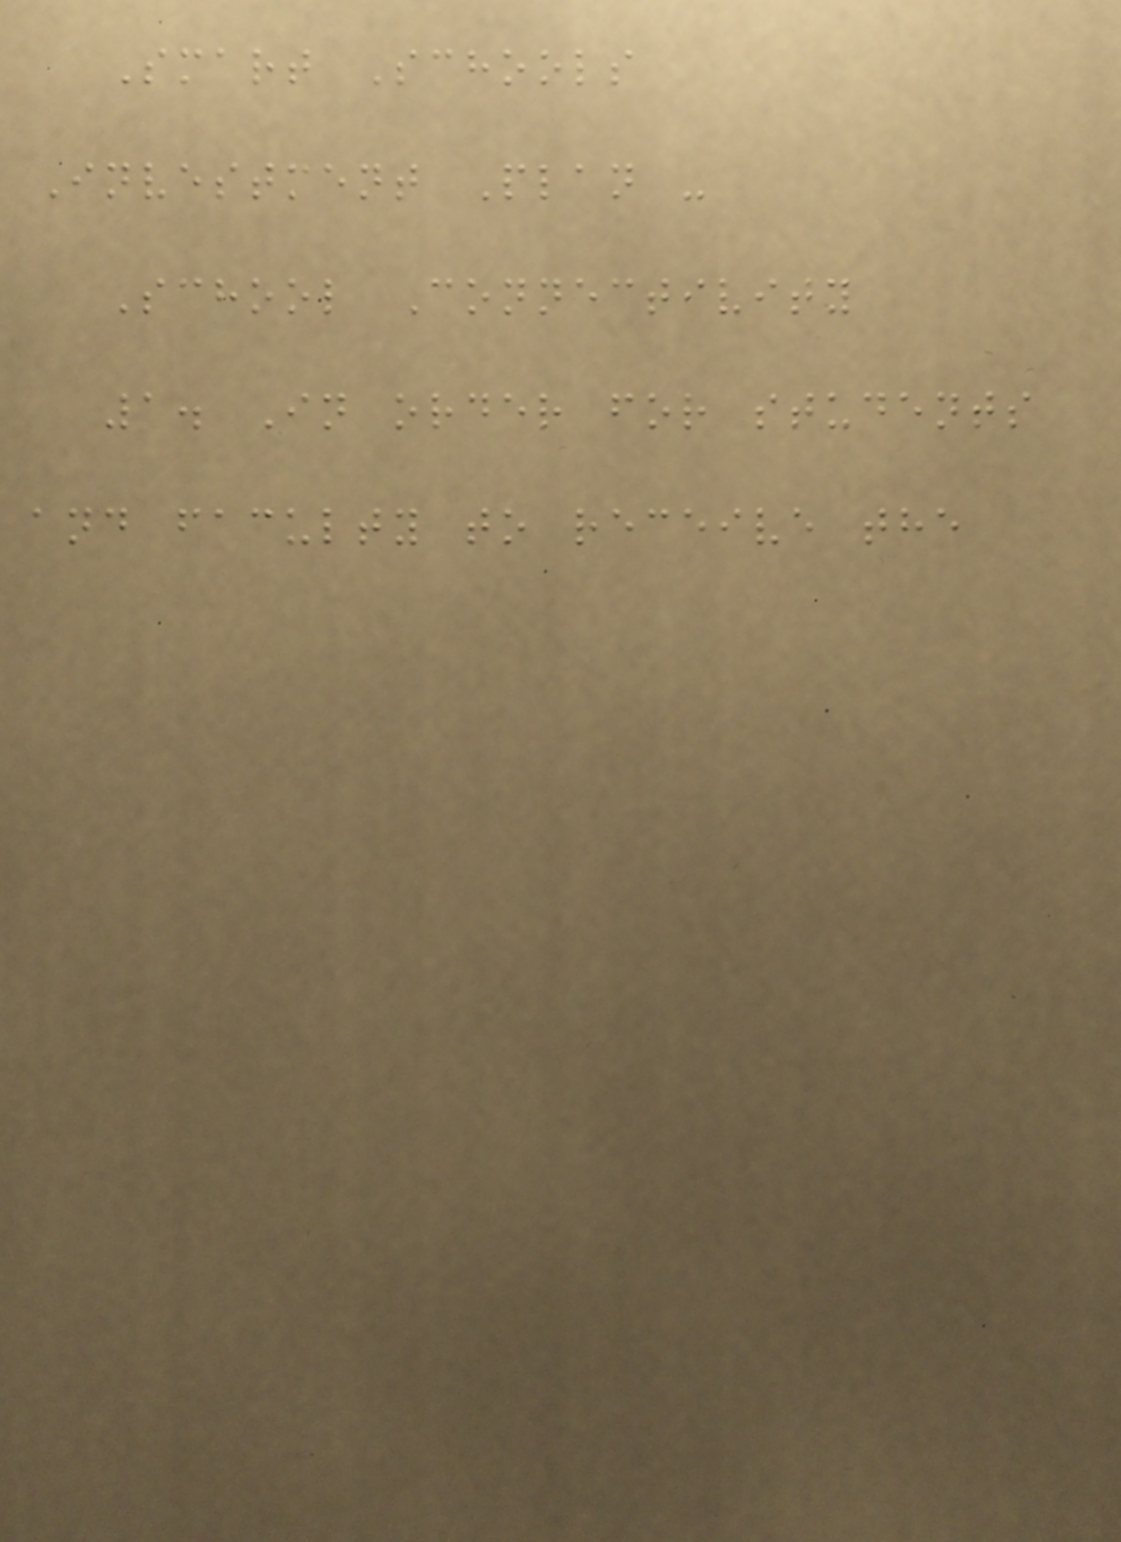Smart Schools
Investment Plan -
School Connectivity
1. In order for students
and faculty to receive the
